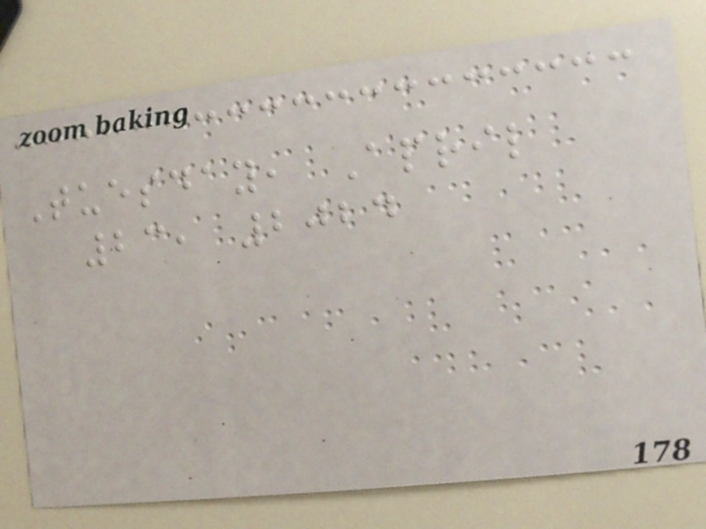Tuesday, April
23, 2024
